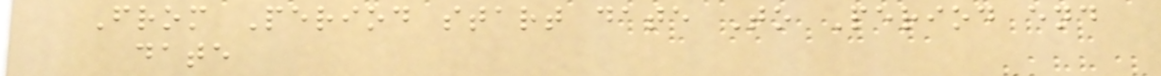From Period start date To Period end
date
